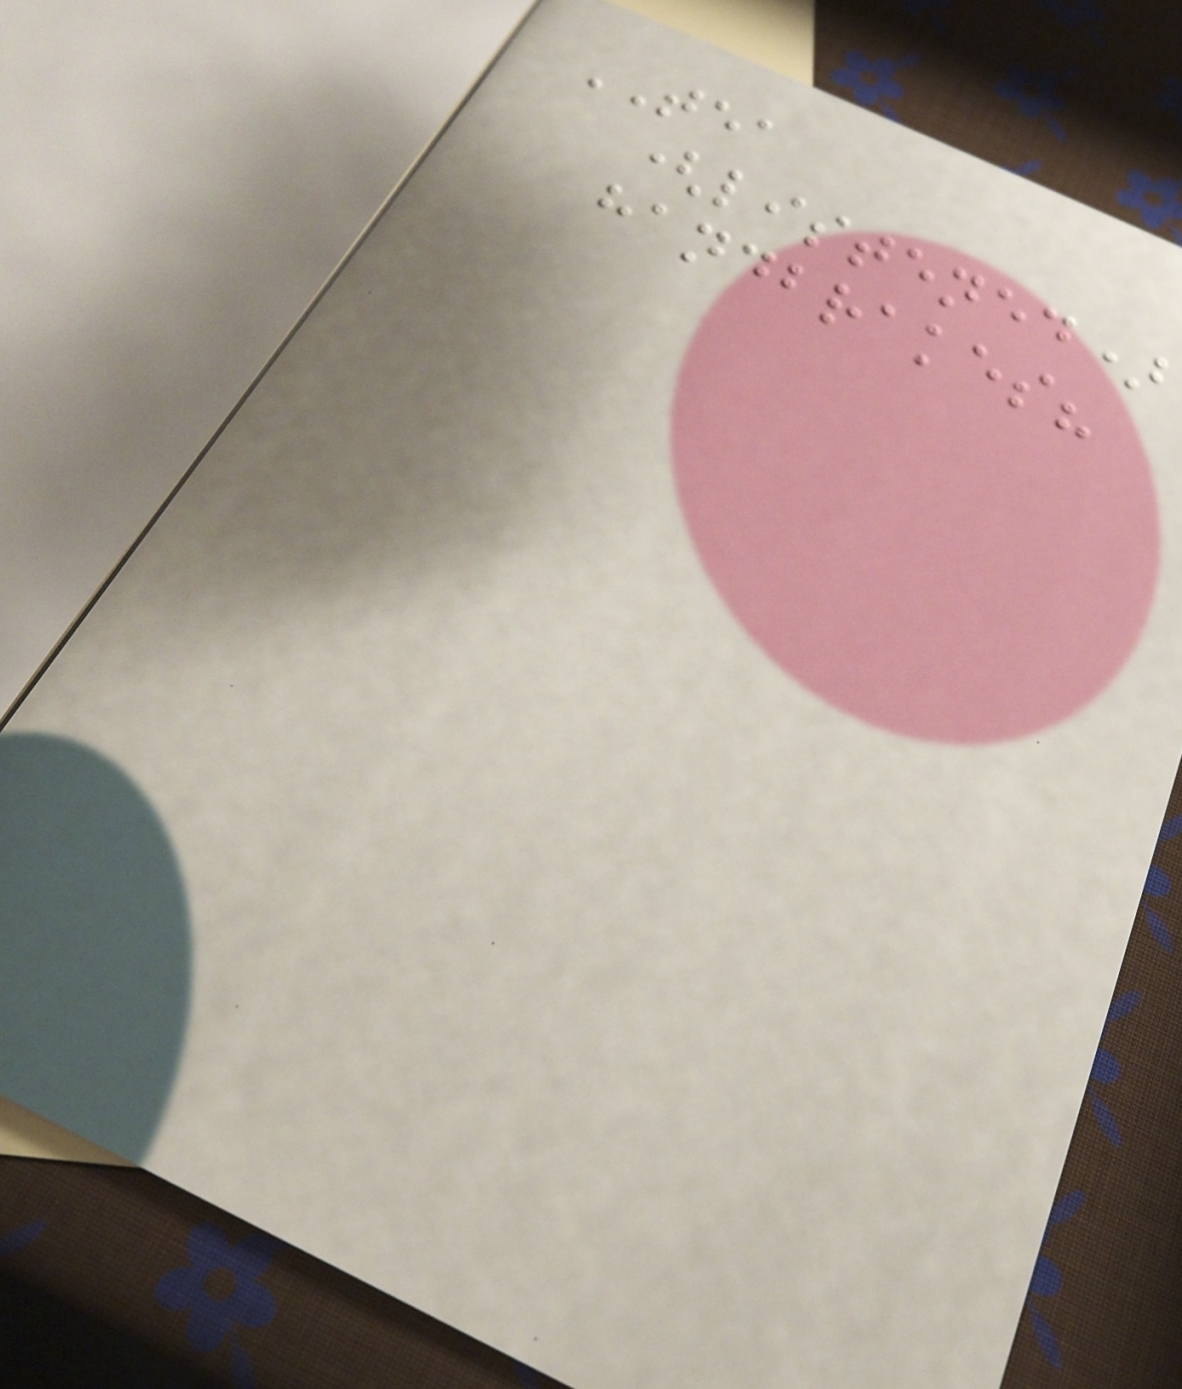TEA
(listened)
handbrakes?
